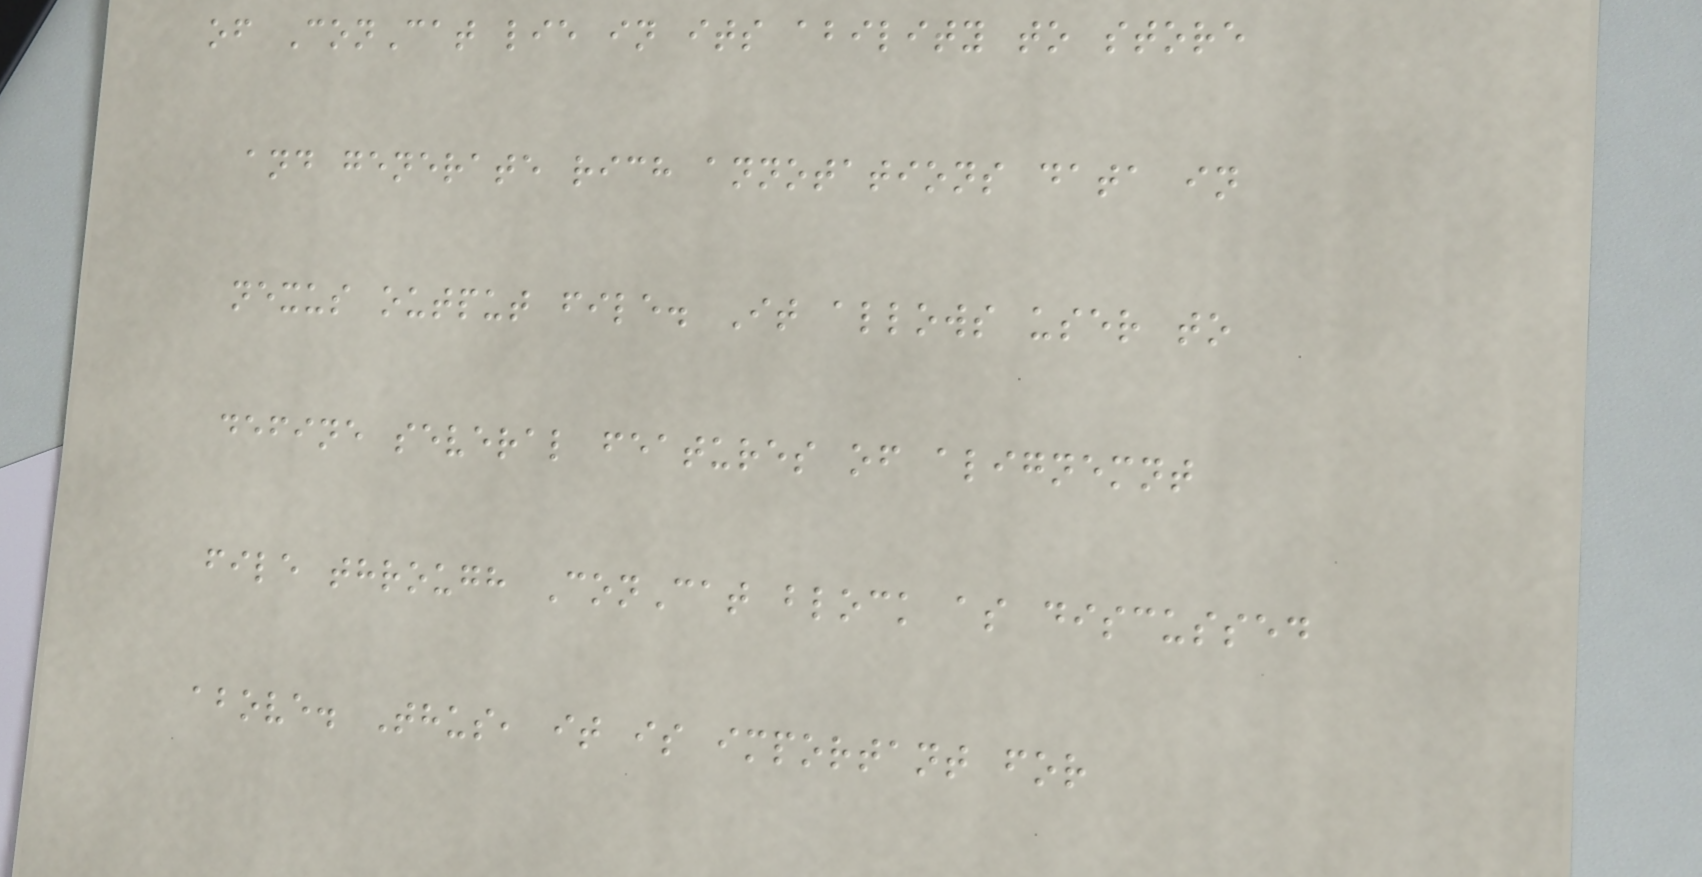of ConCat lie in its ability to store
and generate rich annotations data in
nexus output file. It allows user to
define several features of alignemnt
file through ConCat block as discussed
above. Thus, it is important for
